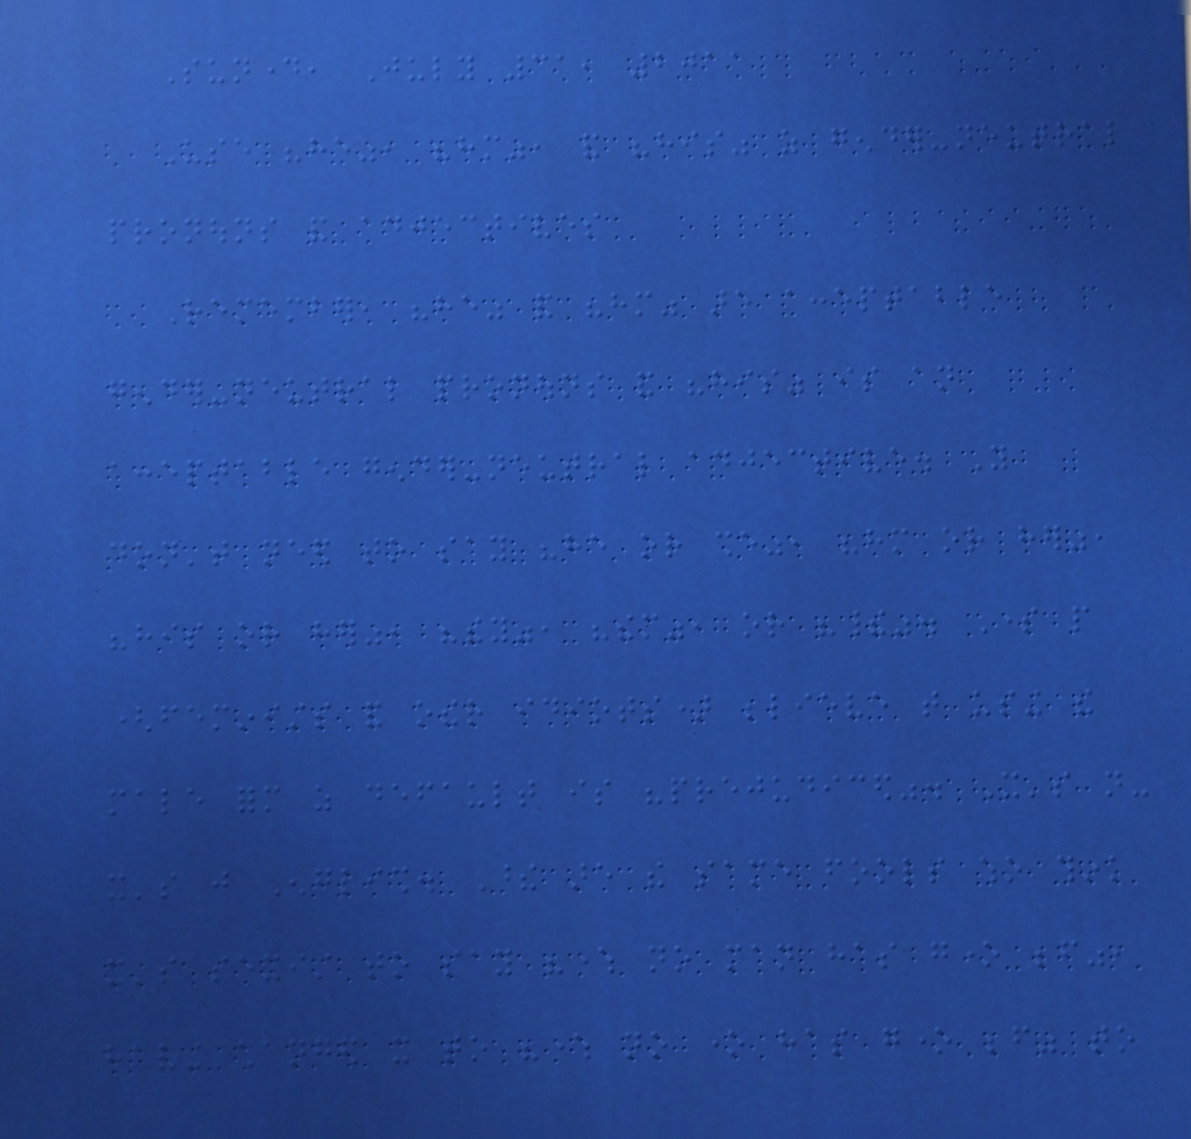Sunday, July 31, 2011
Use "he", "him", and "his" as gender-neutral
pronouns and adjectives
Remember, "he" and "him" are acceptable
gender-neutral pronouns and "his" is an
acceptable gender-neutral adjective. You
don't need to say "he or she", "him or her",
"his or her", "they", "them", or "their". Some people
(feminists and other idiots) believe that using the
male form as default is "prejudiced". It's not-
it's just English. These are the same fools who think
it's sexist to say "where no man has gone before",
having changed it to "where no one has gone before" to
